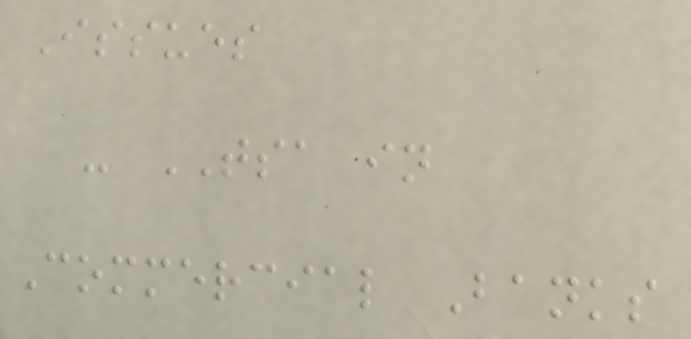Issues
- TSA in
Commercial Banks
